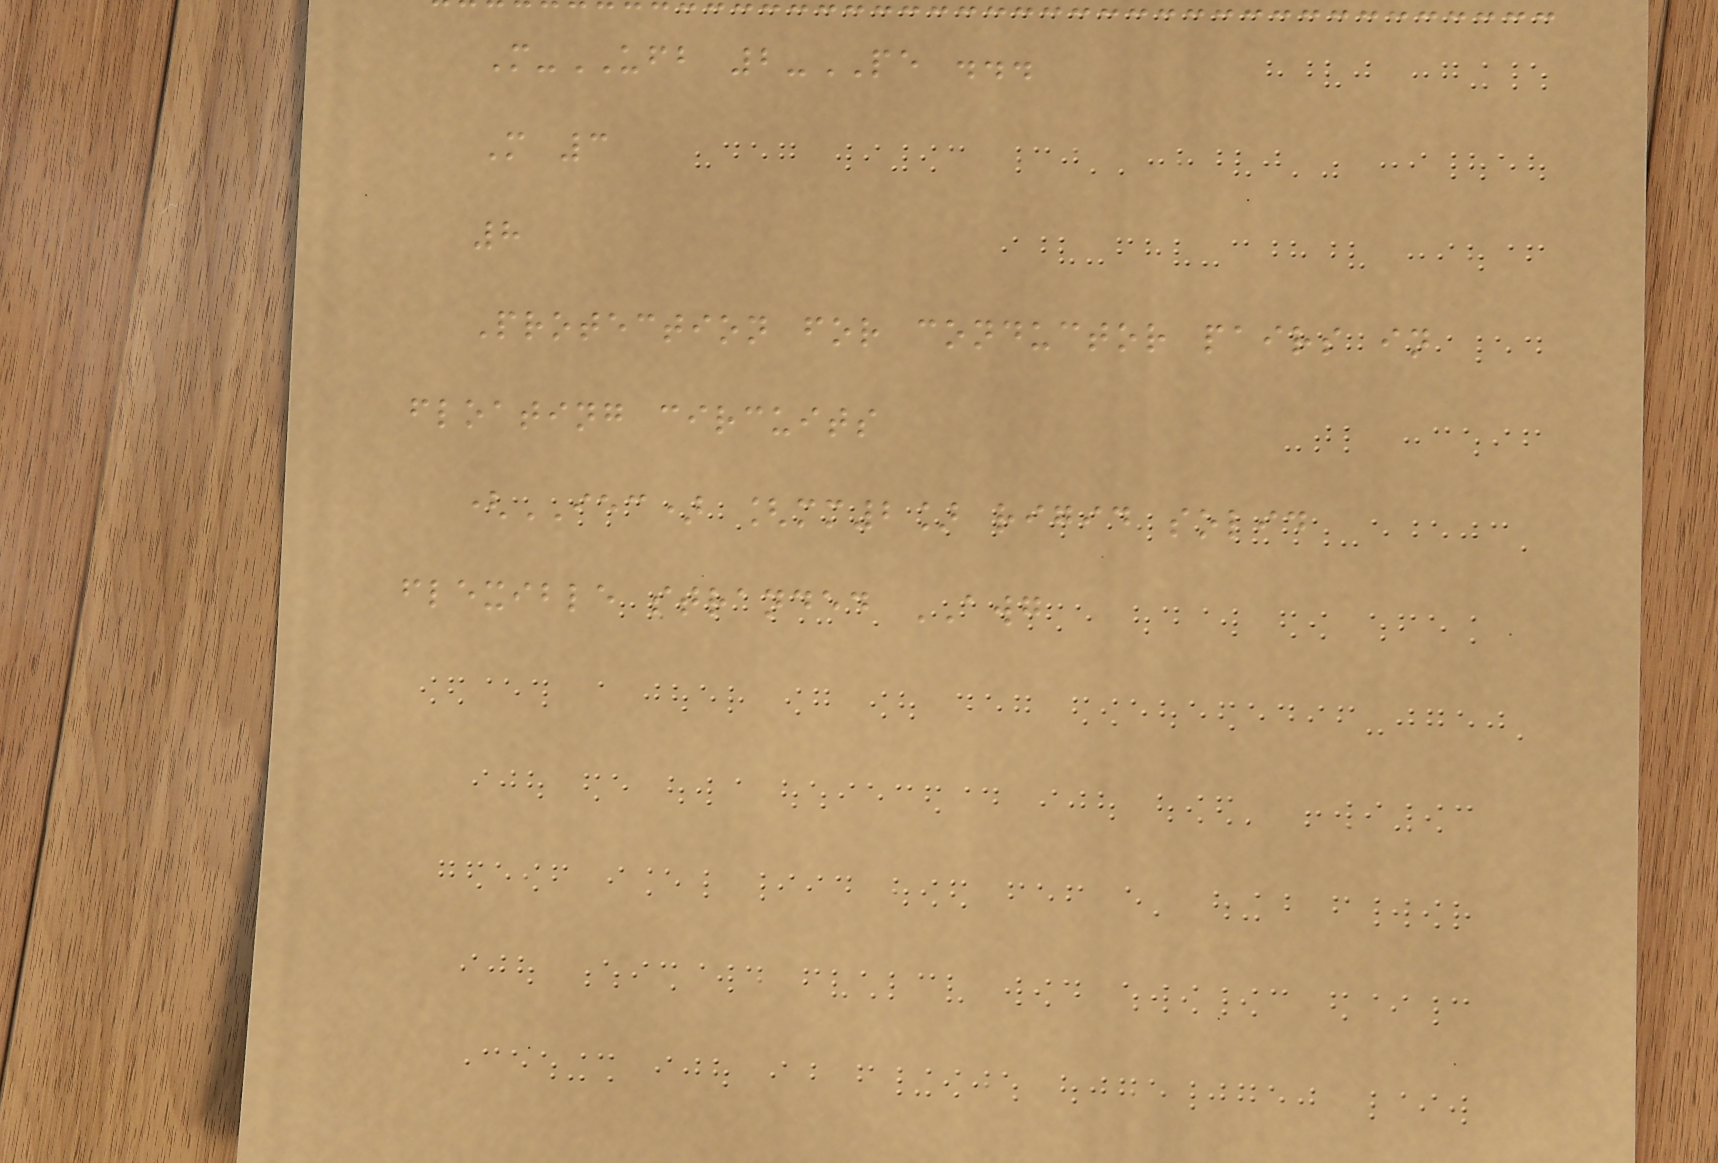M-UFB 2-PE ...
M 3
8
Protection for conductor pairs in
floating circuits
(IEC) [mm2] rigid solid
flexible stranded AWG
